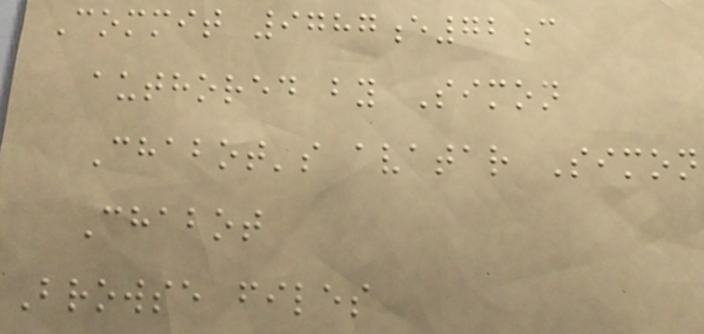Commit 9787e72c
authored by Simon
Chabot's avatar Simon
Chabot
Browse files
